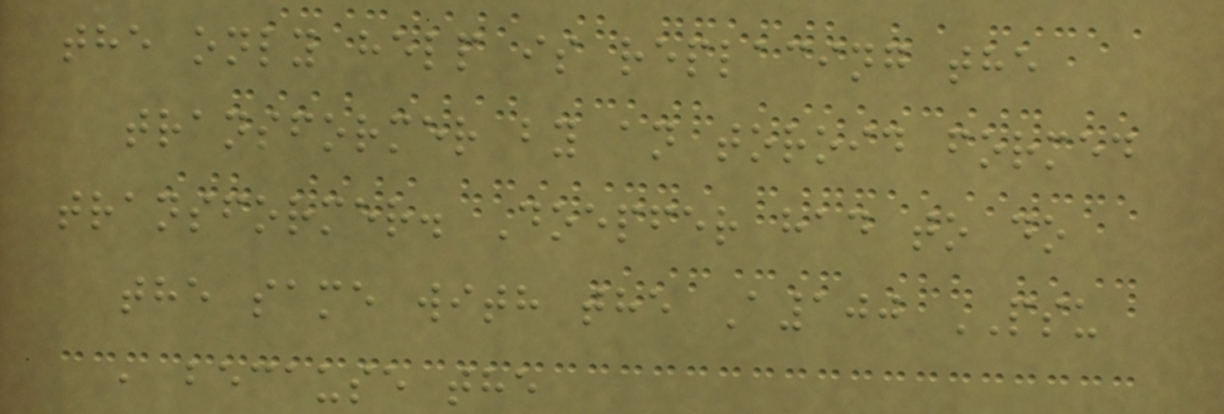the only help is replacing the
transformer by an toroid formed
transformer. Doepfer had to do
the same with the A100 PSU
, because the
